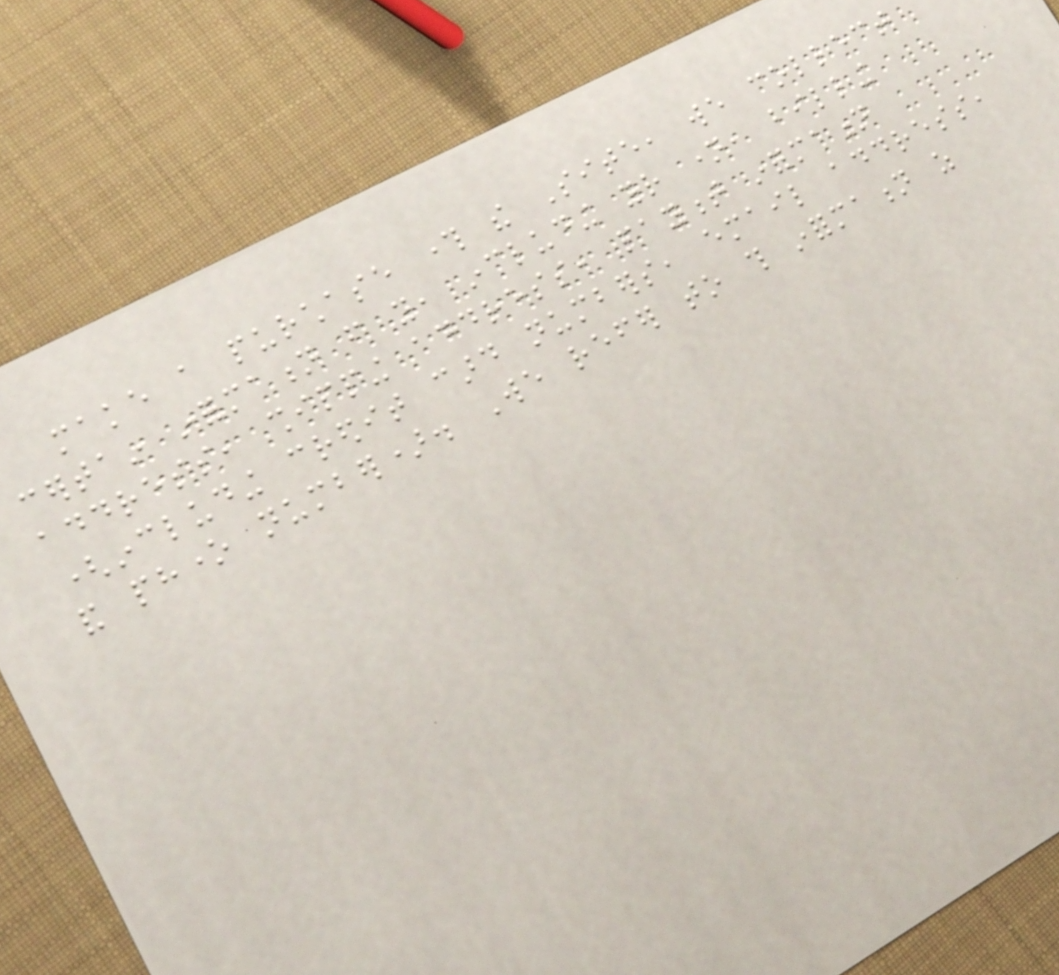make a purchase through the Site, we collect
certain information from you, including your name, billing
address, shipping address, payment information
(including credit card numbers, email address,
and phone number). We refer to this information as
